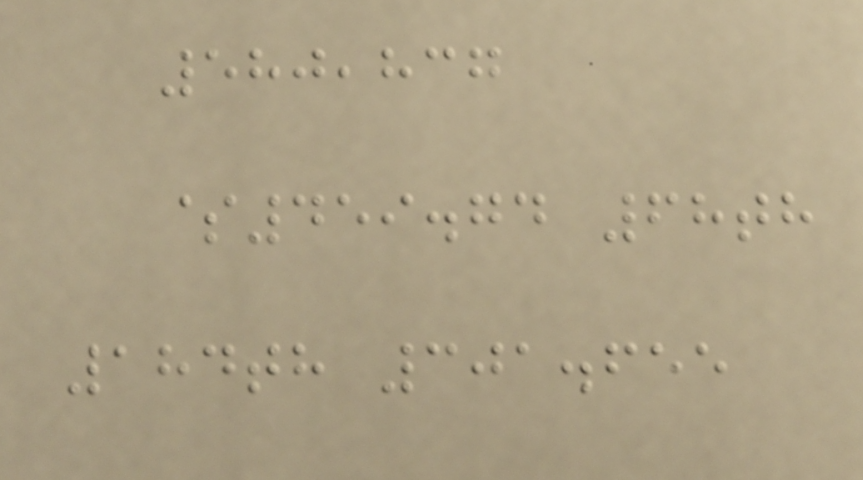580,837
$459.74 68th
184th 301.655
